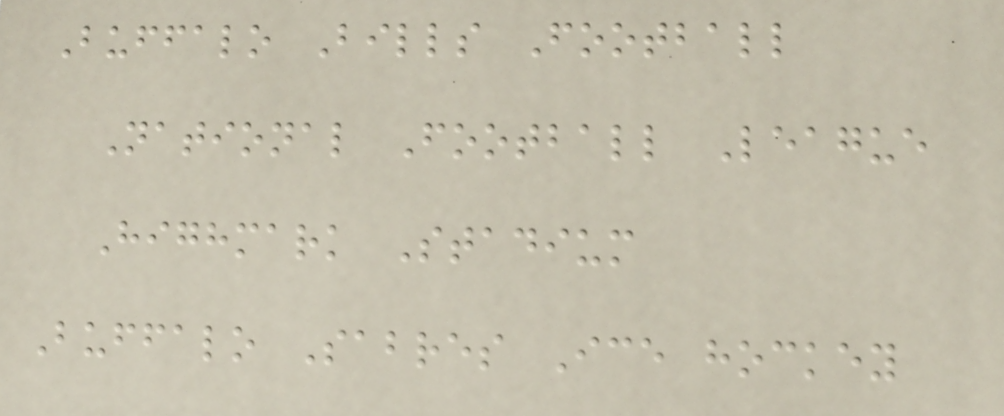Buffalo Bills Football
National Football League
Highmark Stadium
Buffalo Sabres Ice hockey
